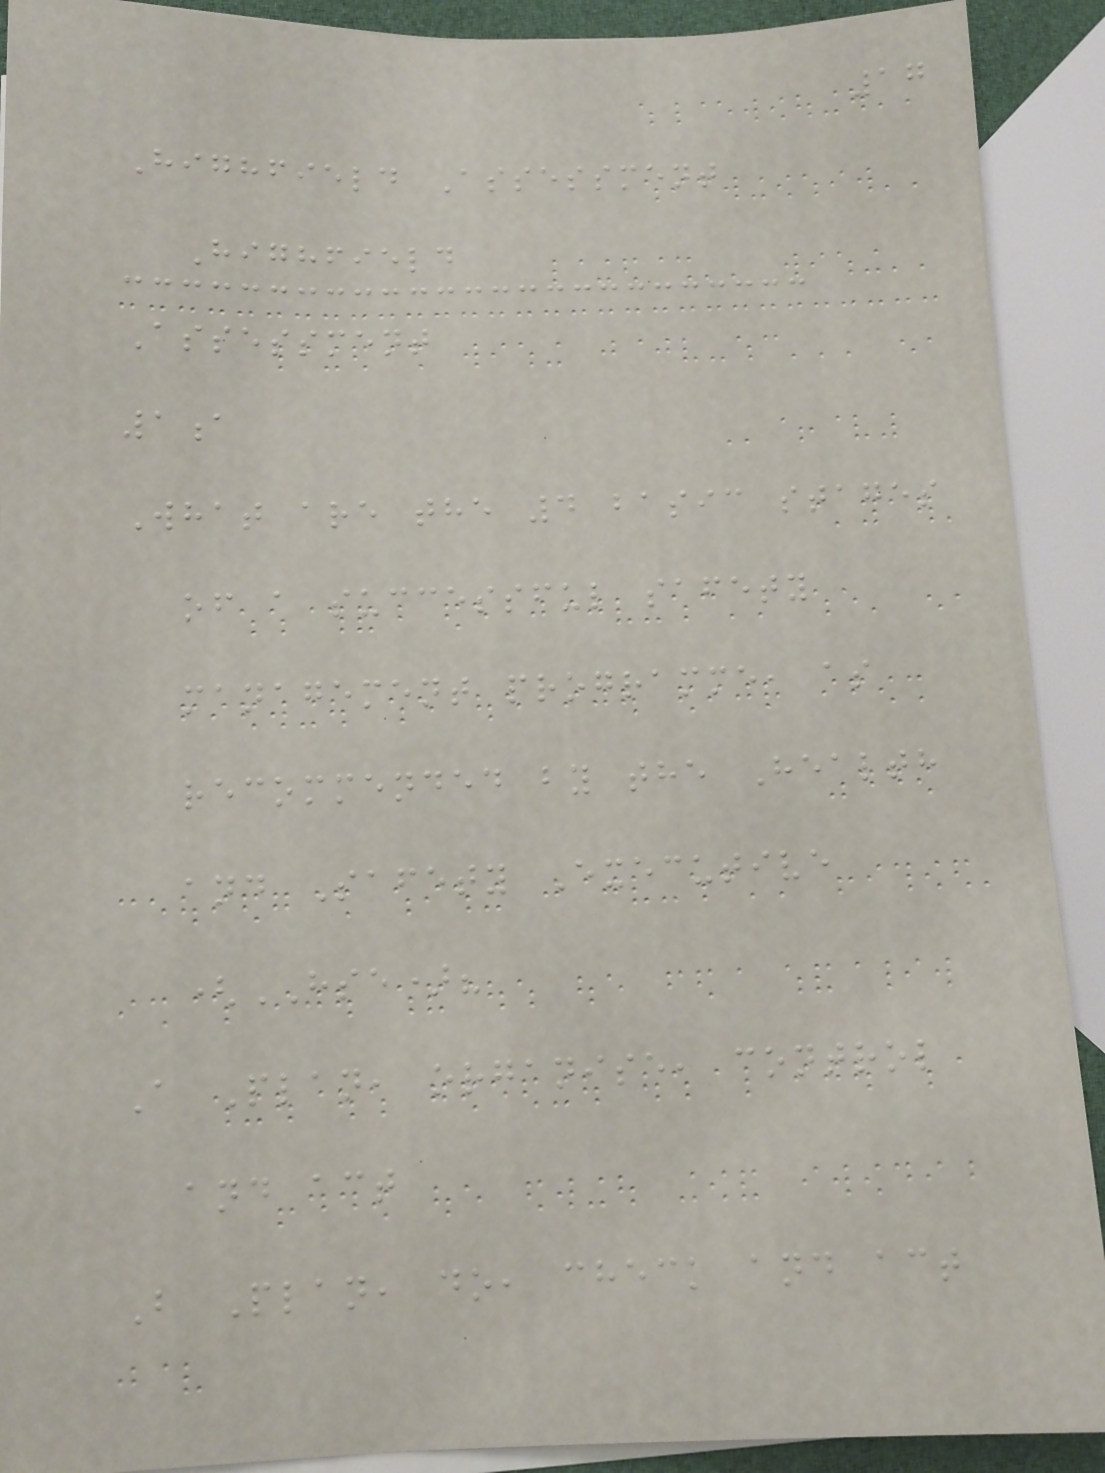17
Highfield Assessment
Highfield
Assessment
1a
What are the 4 basic stages
of a successful safety
management programme, as
recommended by the Health
and Safety Executive
(HSE)?
A Plan, organise, control
and act
B Plan, do, check and act
